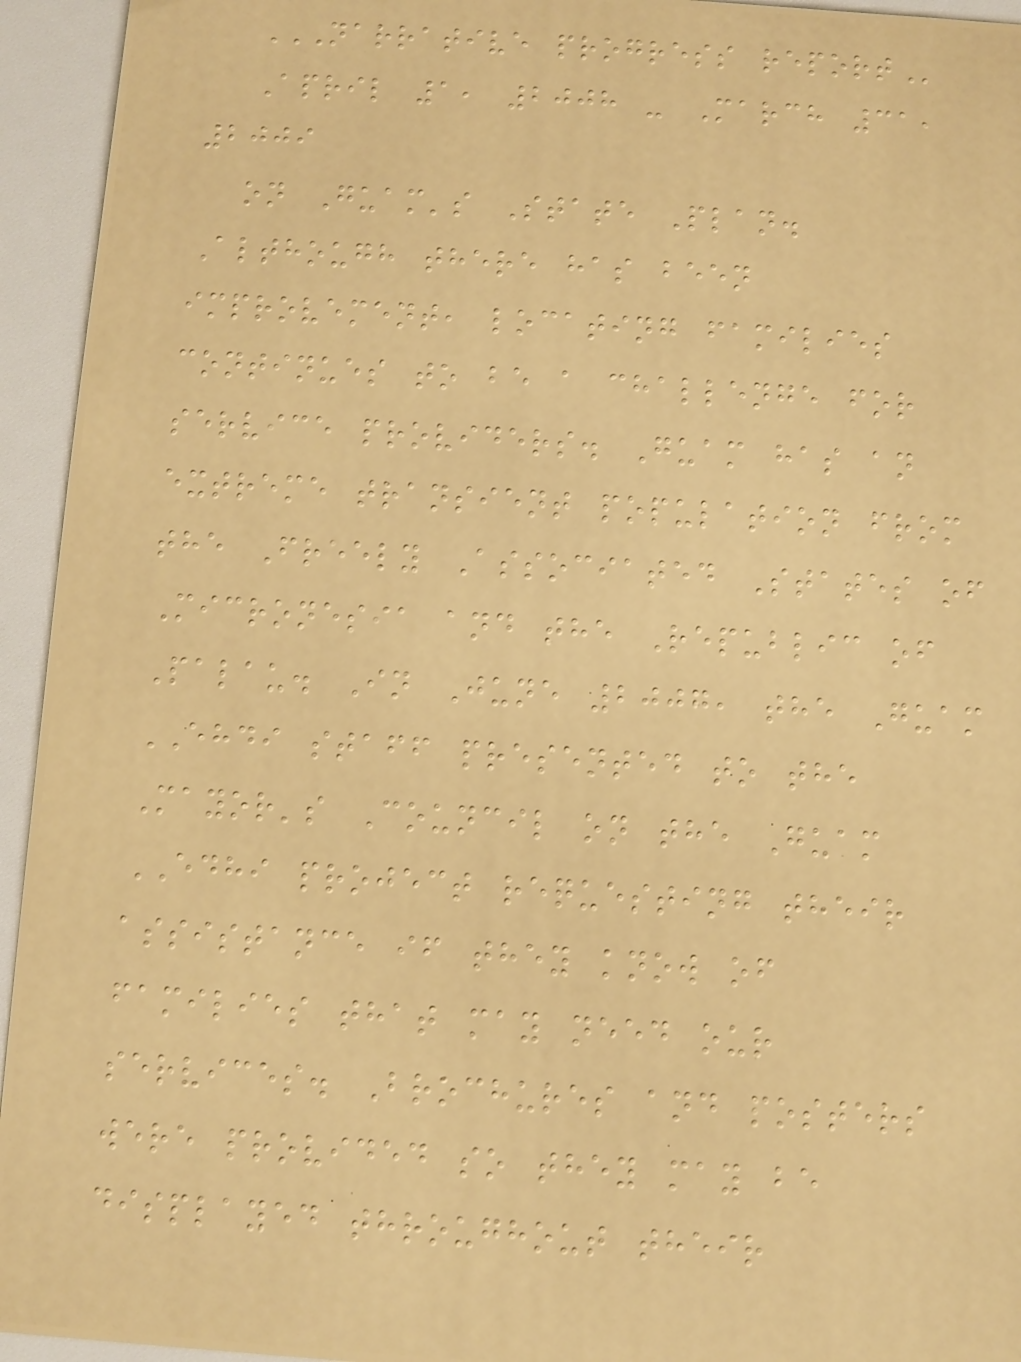NARRATIVE PROGRESS REPORT
April 1, 2008 - March 31,
2009
on Guam's State Plan.
Although there has been
improvement, locating families
continues to be a challenge for
service providers. Guam has an
extreme transient population from
the Freely Associated States of
Micronesia and the Republic of
Palau. In June 2007, the Guam
EHDI staff presented to the
Mayor's Council on the Guam
EDHI project requesting their
assistance if they know of
families that may need our
services. Brochures and posters
were provided so they may be
displayed throughout their
